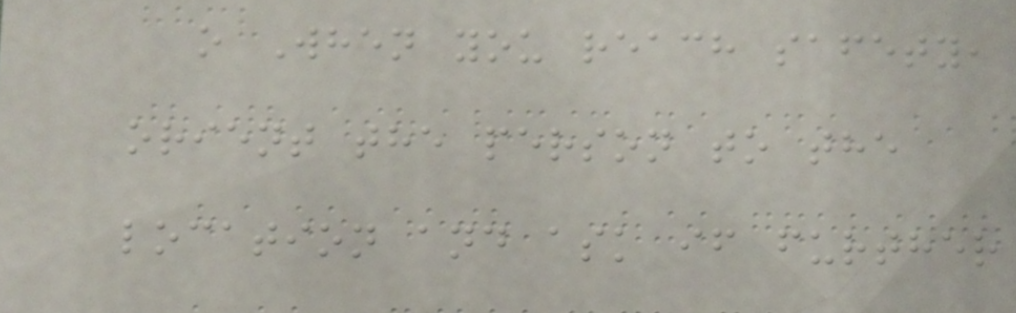o When you reach safety,
orient the person to the
location and ask if further
